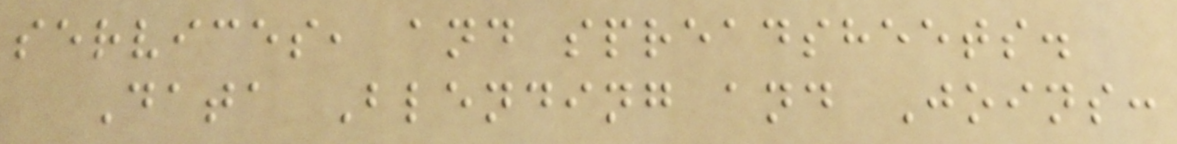services, and spreadsheets.
Data Blending and Joins:
